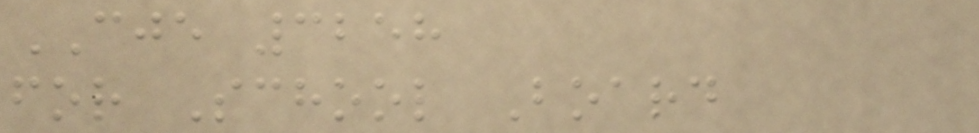CJE 3258
for School Board
